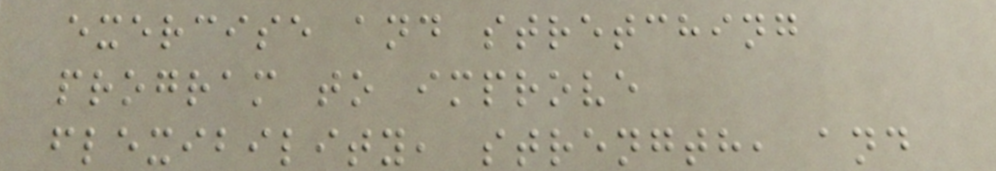exercise and stretching
program to improve
flexibility, strength, and
